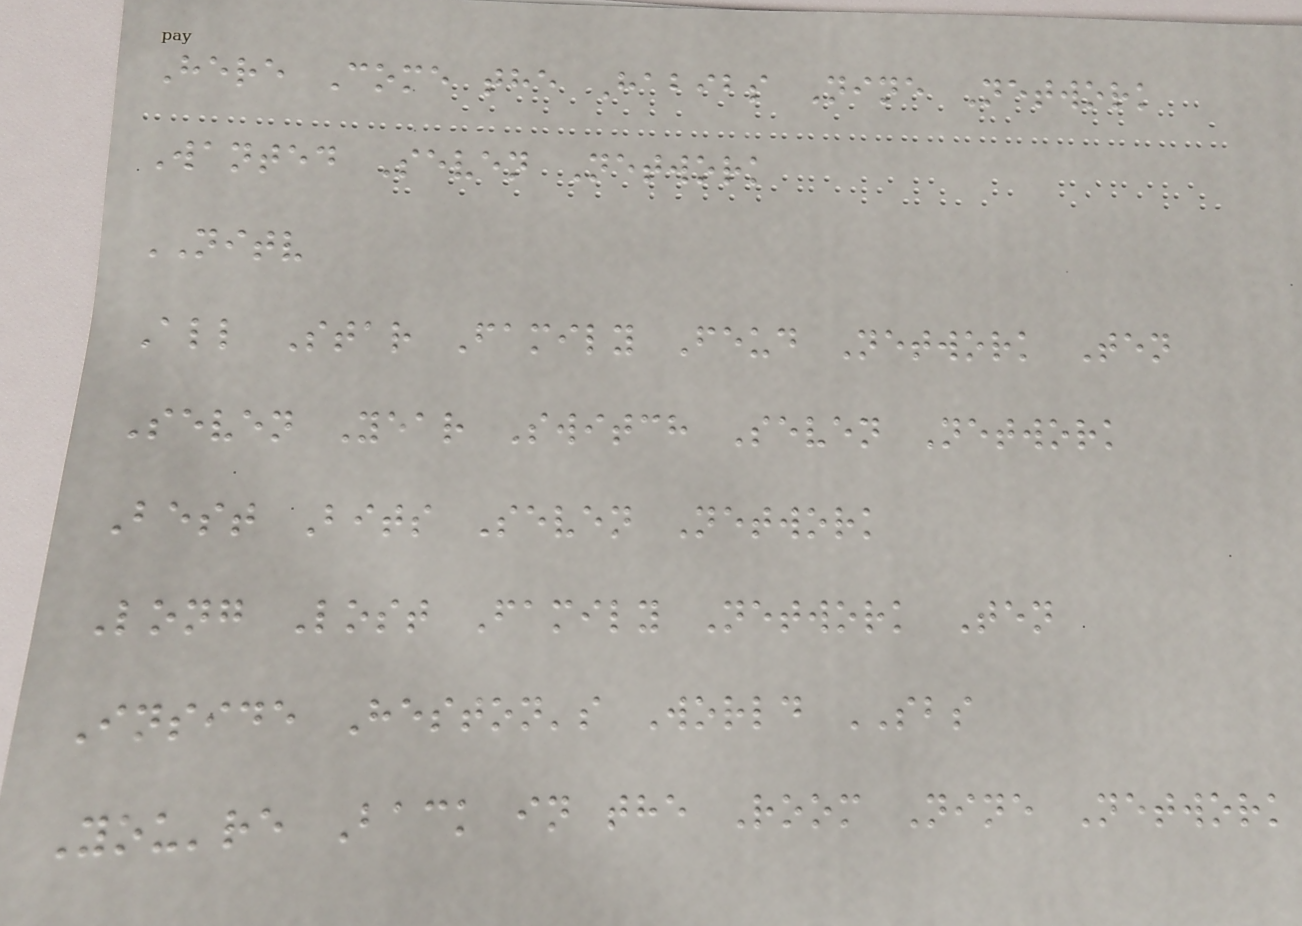Here Come the Habibs Nine Network
Wanted Seven Network
NITV
All Star Family Feud Network Ten
Seven Year Switch Seven Network
Best Bits Seven Network
Long Lost Family Network Ten
Inside Heston's World SBS
You're Back in the Room Nine Network
